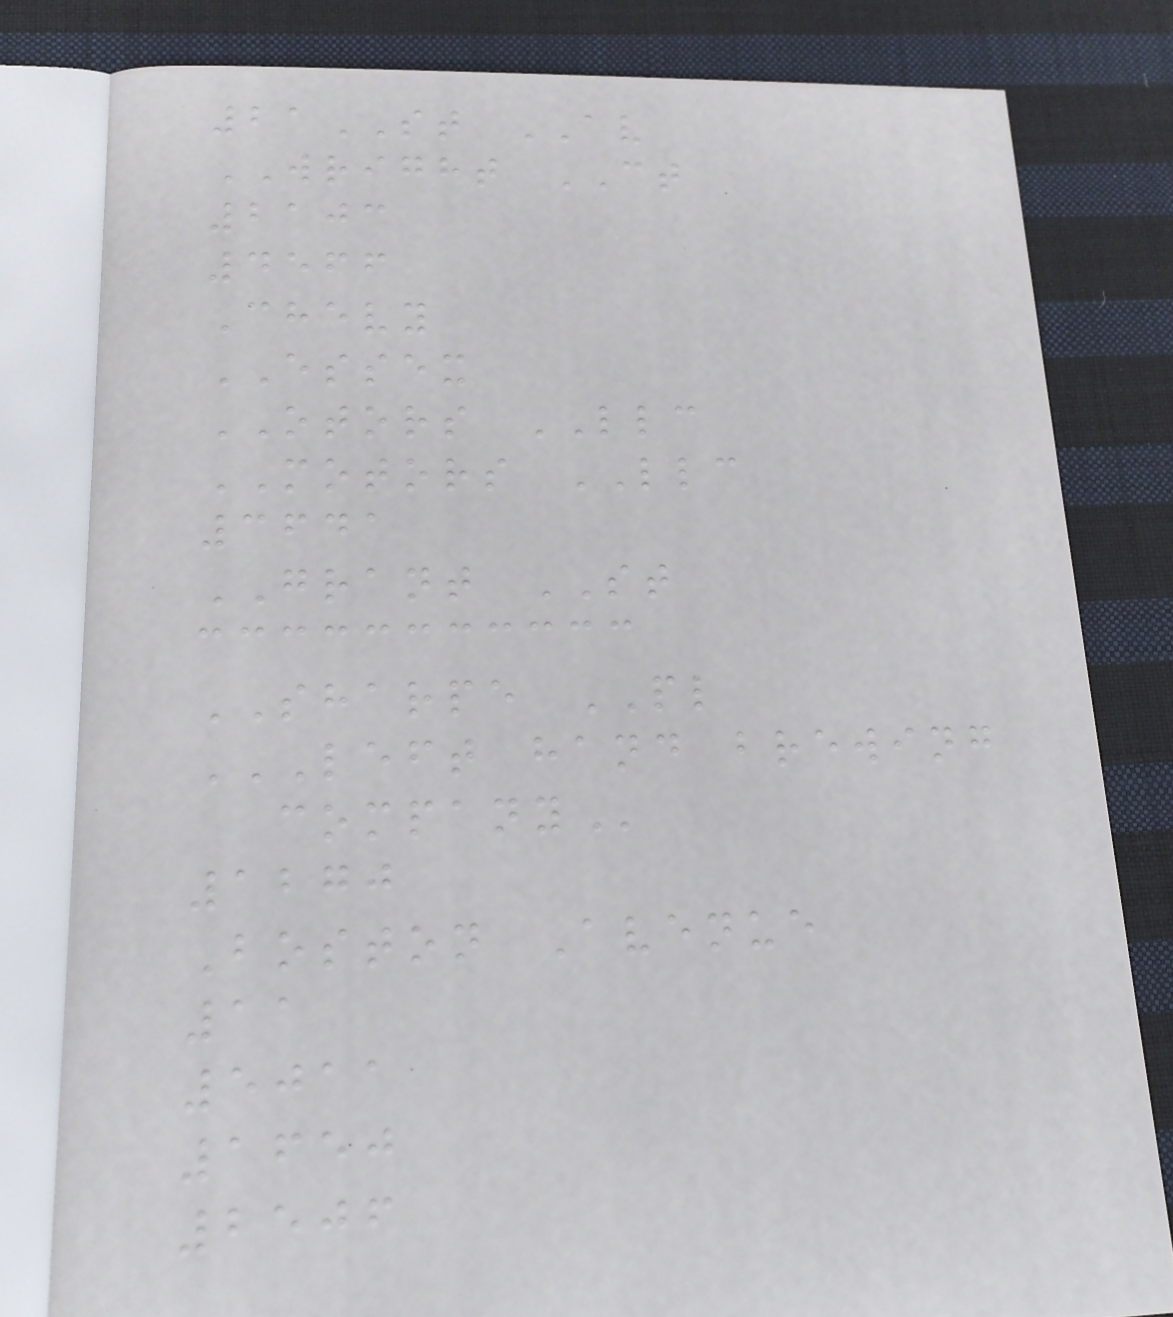21ST AV
WRIGHT CT
2103
4566
Chevy
ESSEX
OTORS LLC
MOTORS LLC
3641
GRANT ST
SHARPE PL
LEFT HAND BREWING
COMPANY
1270
Boston Avenue
11
5011
1650
2506
